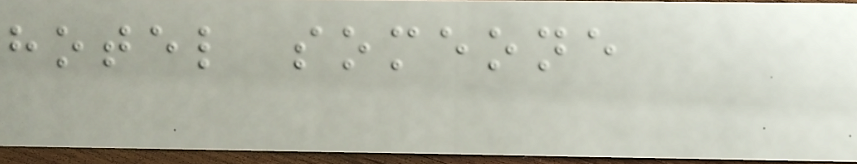hotel someone
